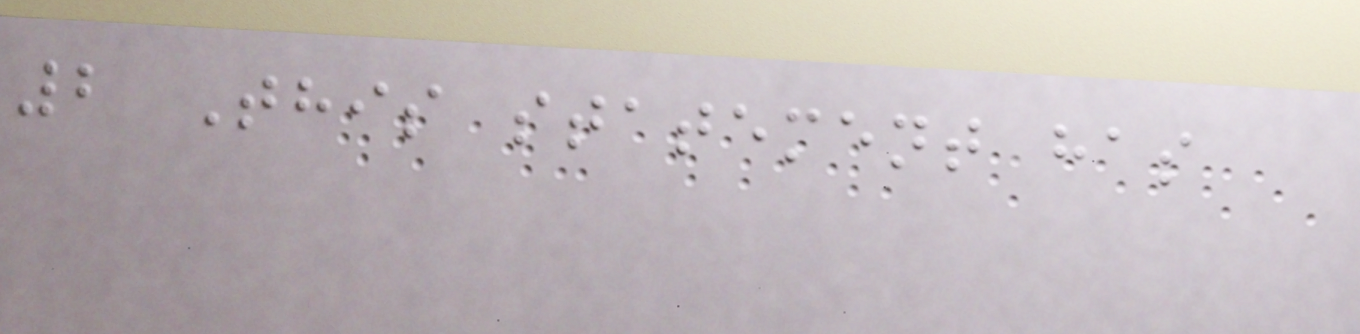2 This statement has
